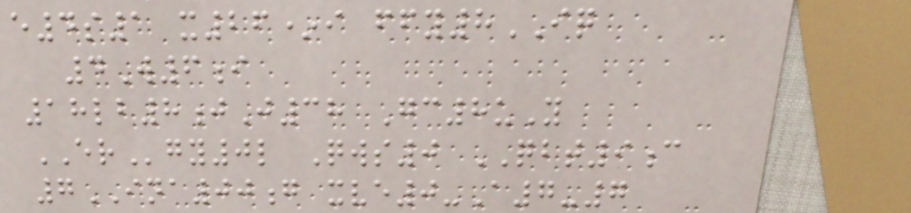e4s1 x26*i ffy8IQ
4W6i
18lb8jJ38 Gc8uY
ERgy0l Qws0 QBT9c
7INA00g xve0-A7-7
